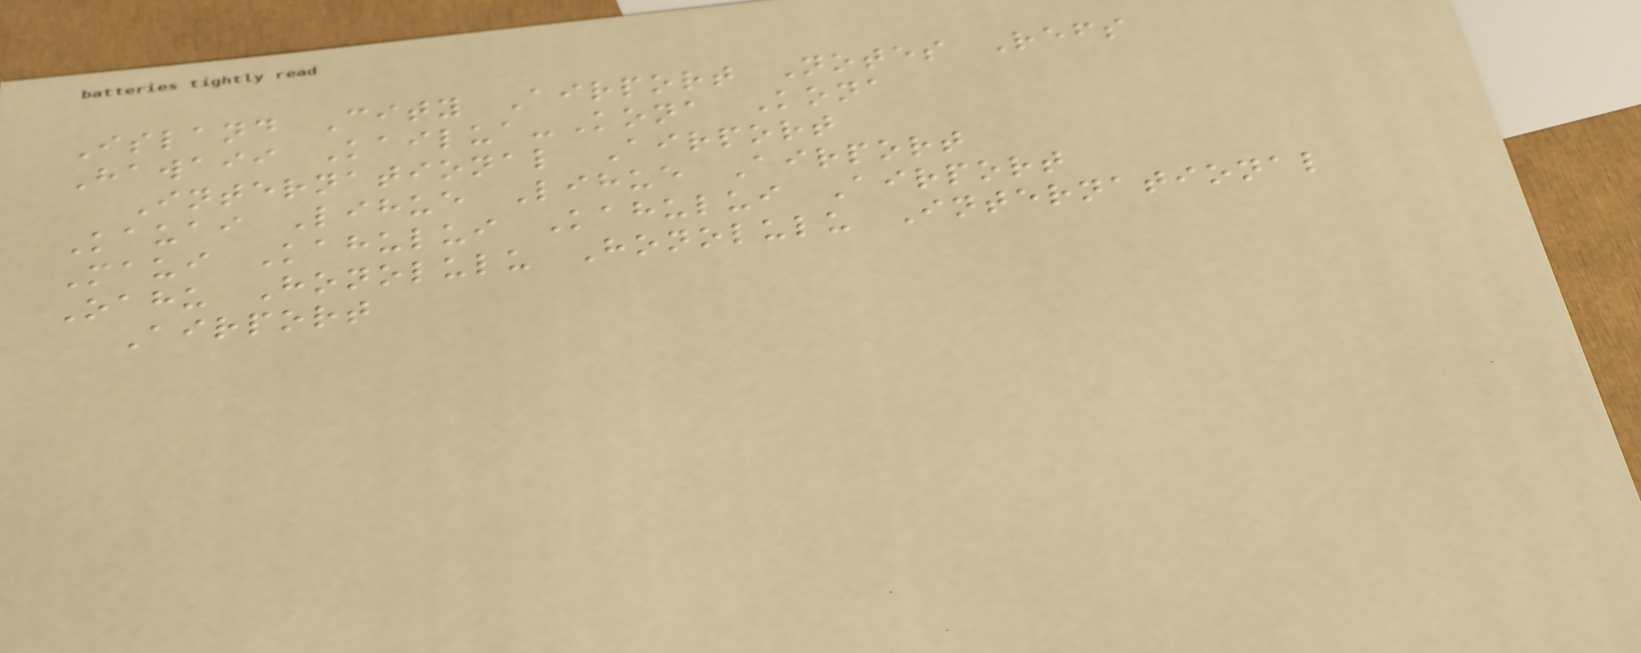Island City Airport Notes Refs
Hawaii Kailua-Kona Kona
International Airport
Kauai Lihue Lihue Airport
Maui Kahului Kahului Airport
Oahu Honolulu Honolulu International
Airport
